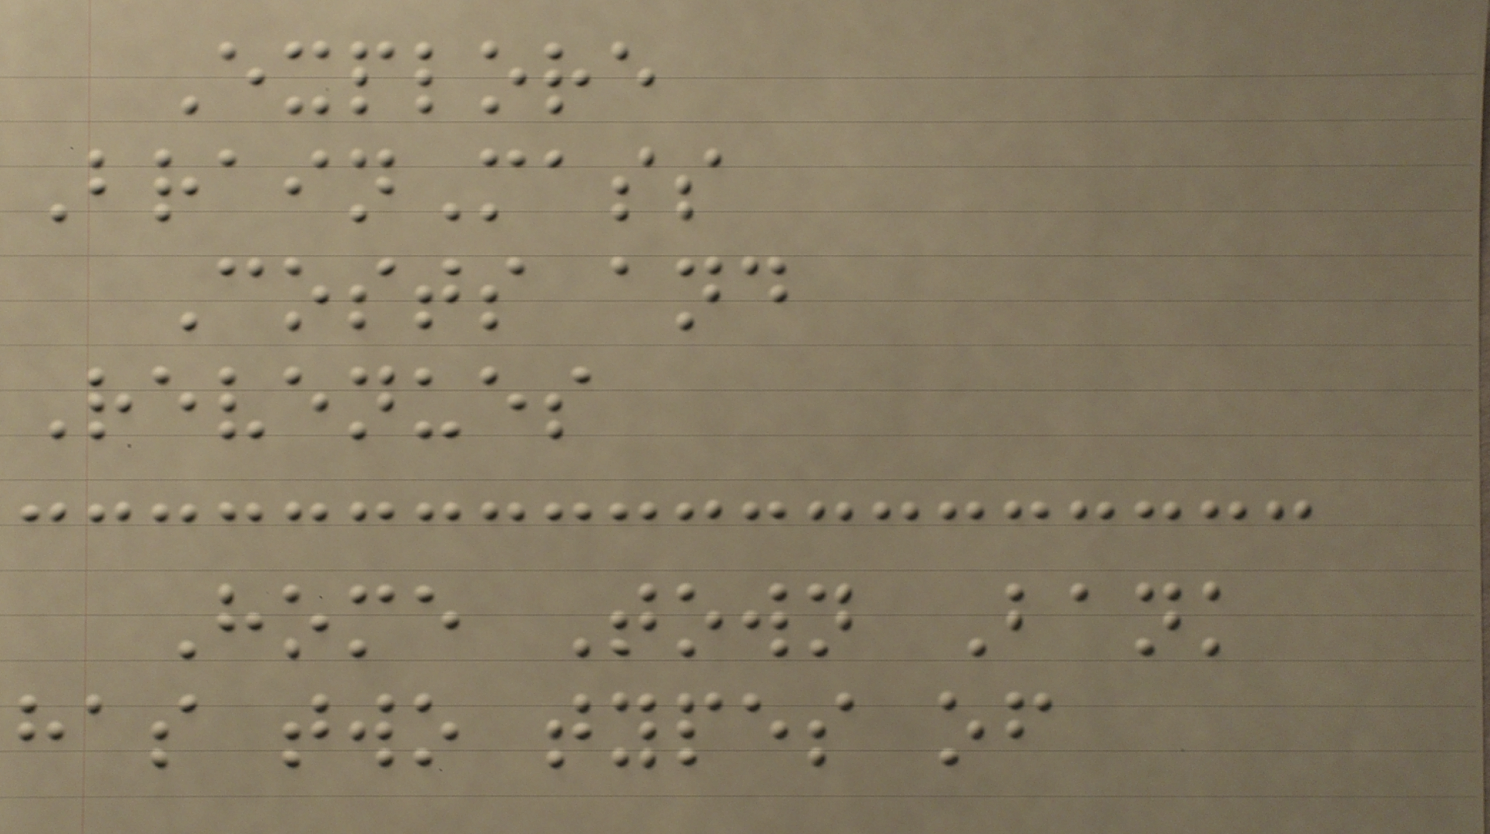Explore
BrainMass
Costs and
Revenues
Home Town Bank
has two types of
